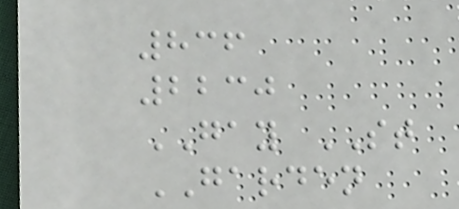836
2230
GAY ST
GARDEN
